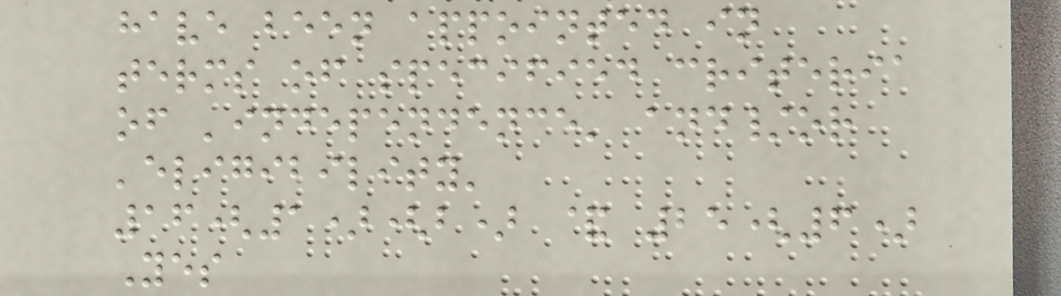have been appointed in
terms of specified criteria
of 'independence' and/or
'eligibility'
16(1)(b) & 25(6)
Yes
